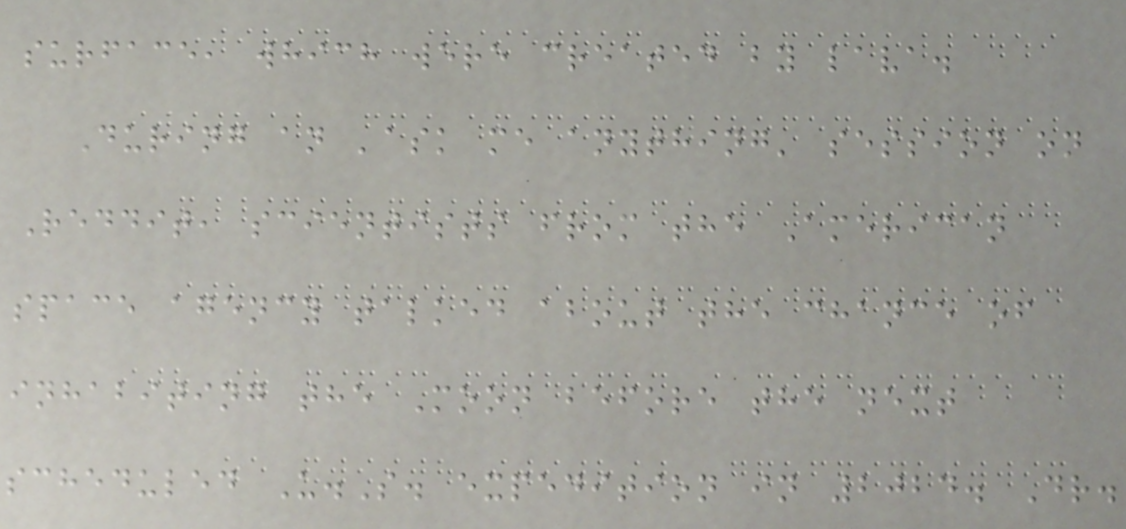surface, which were created by lava.
During an 'ask me anything' session on
Reddit, scientists from the American
space agency talked about the chance of
inhabiting the Moon before the next
scheduled U.S. expedition in 2024. Dr.
